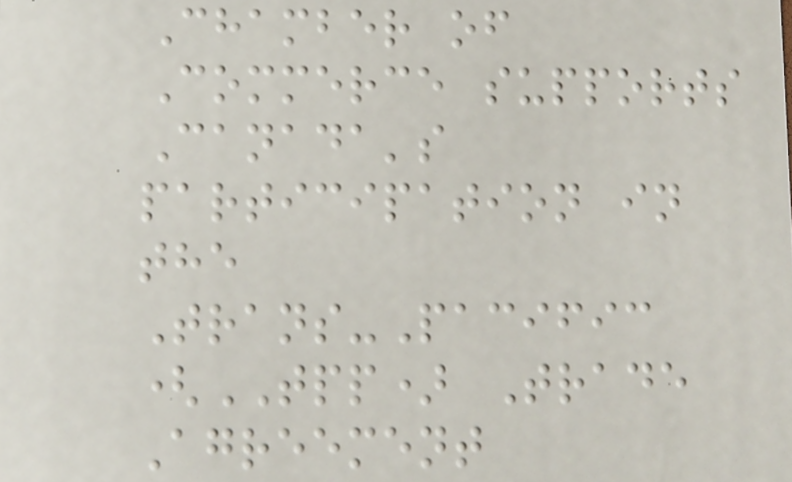Chamber of
Commerce supports
Canada's
participation in
the
Trans-Pacific
(TPP) Trade
Agreement
